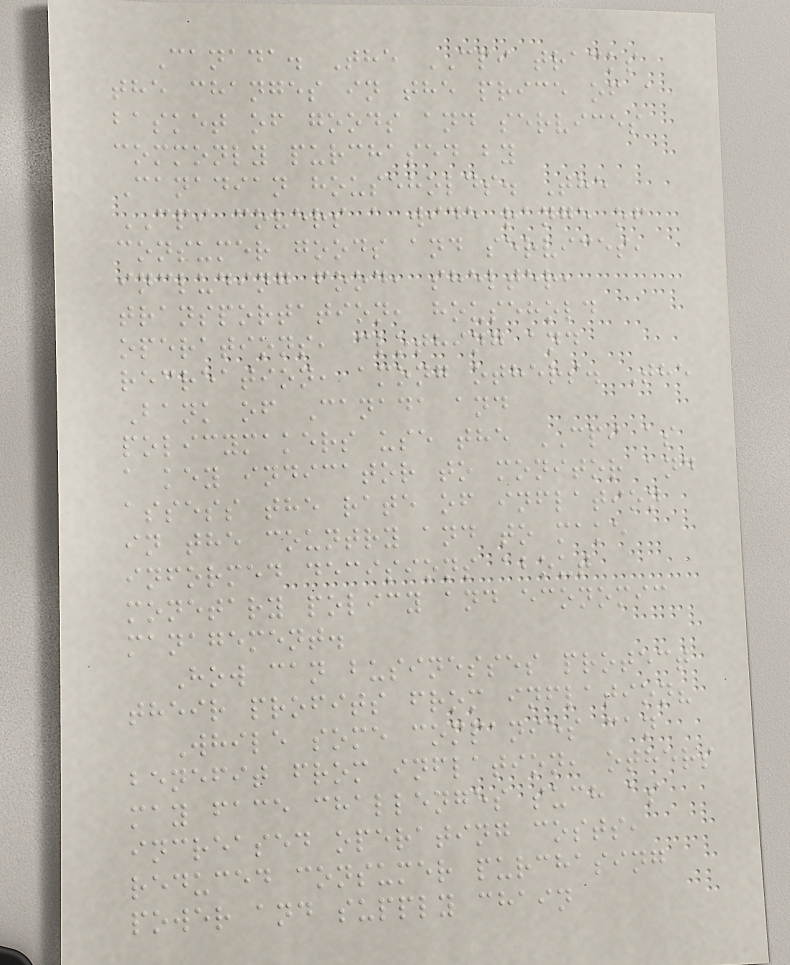Canada. The CPI tracks
the changes in the price of a
basket of goods and services
commonly purchased by
Canadian households. The
CPI covers a wide range of
consumer goods and services,
including food, shelter,
transportation, household
operations, clothing and
recreation, among others. The
Bank of Canada and
policymakers use the CPI as
a key indicator to monitor and
assess the rate of inflation
in the country and to make
informed decisions about
monetary policy and economic
management.
How can businesses protect
their profits from inflation?
While some companies can
benefit from inflation, others
may face challenges such as
increased operating costs,
reduced consumer purchasing
power and supply chain
